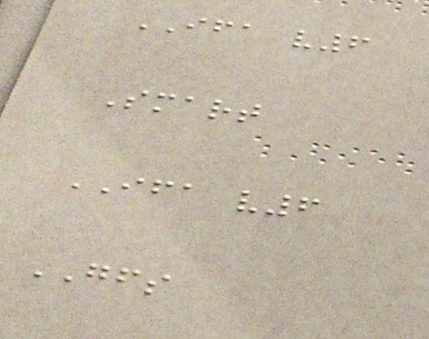IFA v6
Smart
IFA v6
GFS
